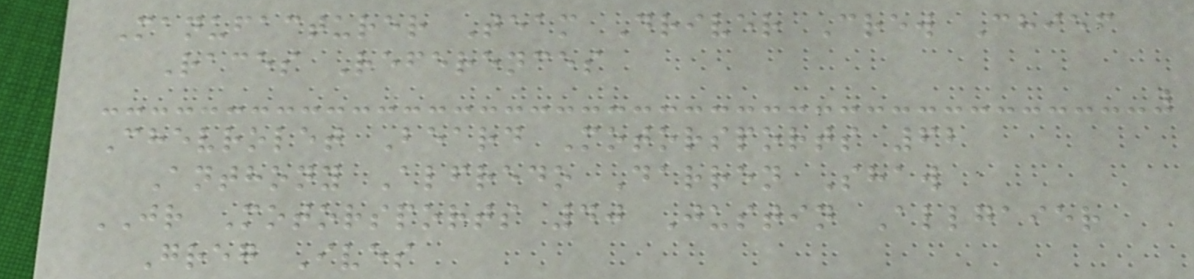Manufacturer Team Driver Crew Chief
Races References
Chevrolet Beard Motorsports 62
Anthony Alfredo Darren Shaw
JR Motorsports 40 Justin Allgaier
Greg Ives
